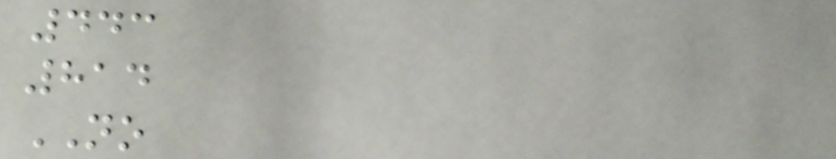443
814
NO
